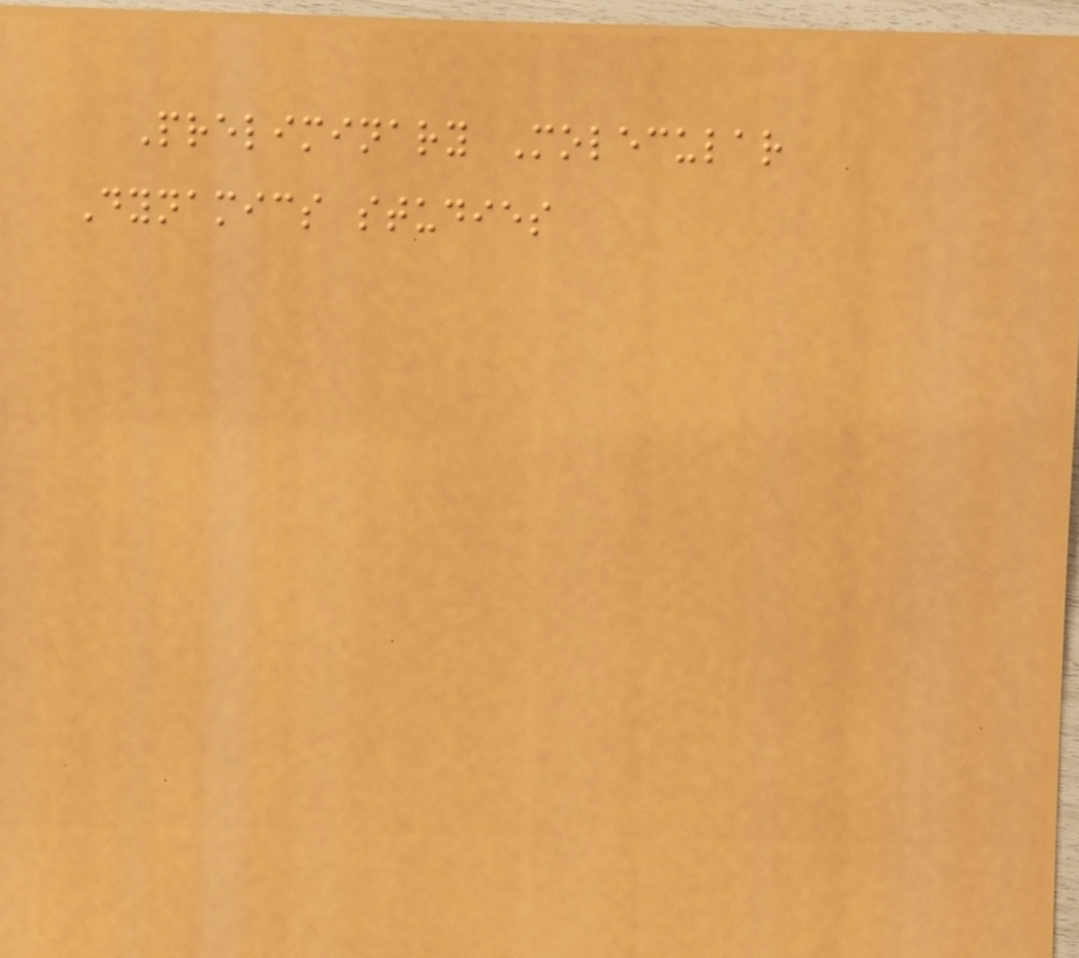Preliminary Molecular
Dynamics studies
